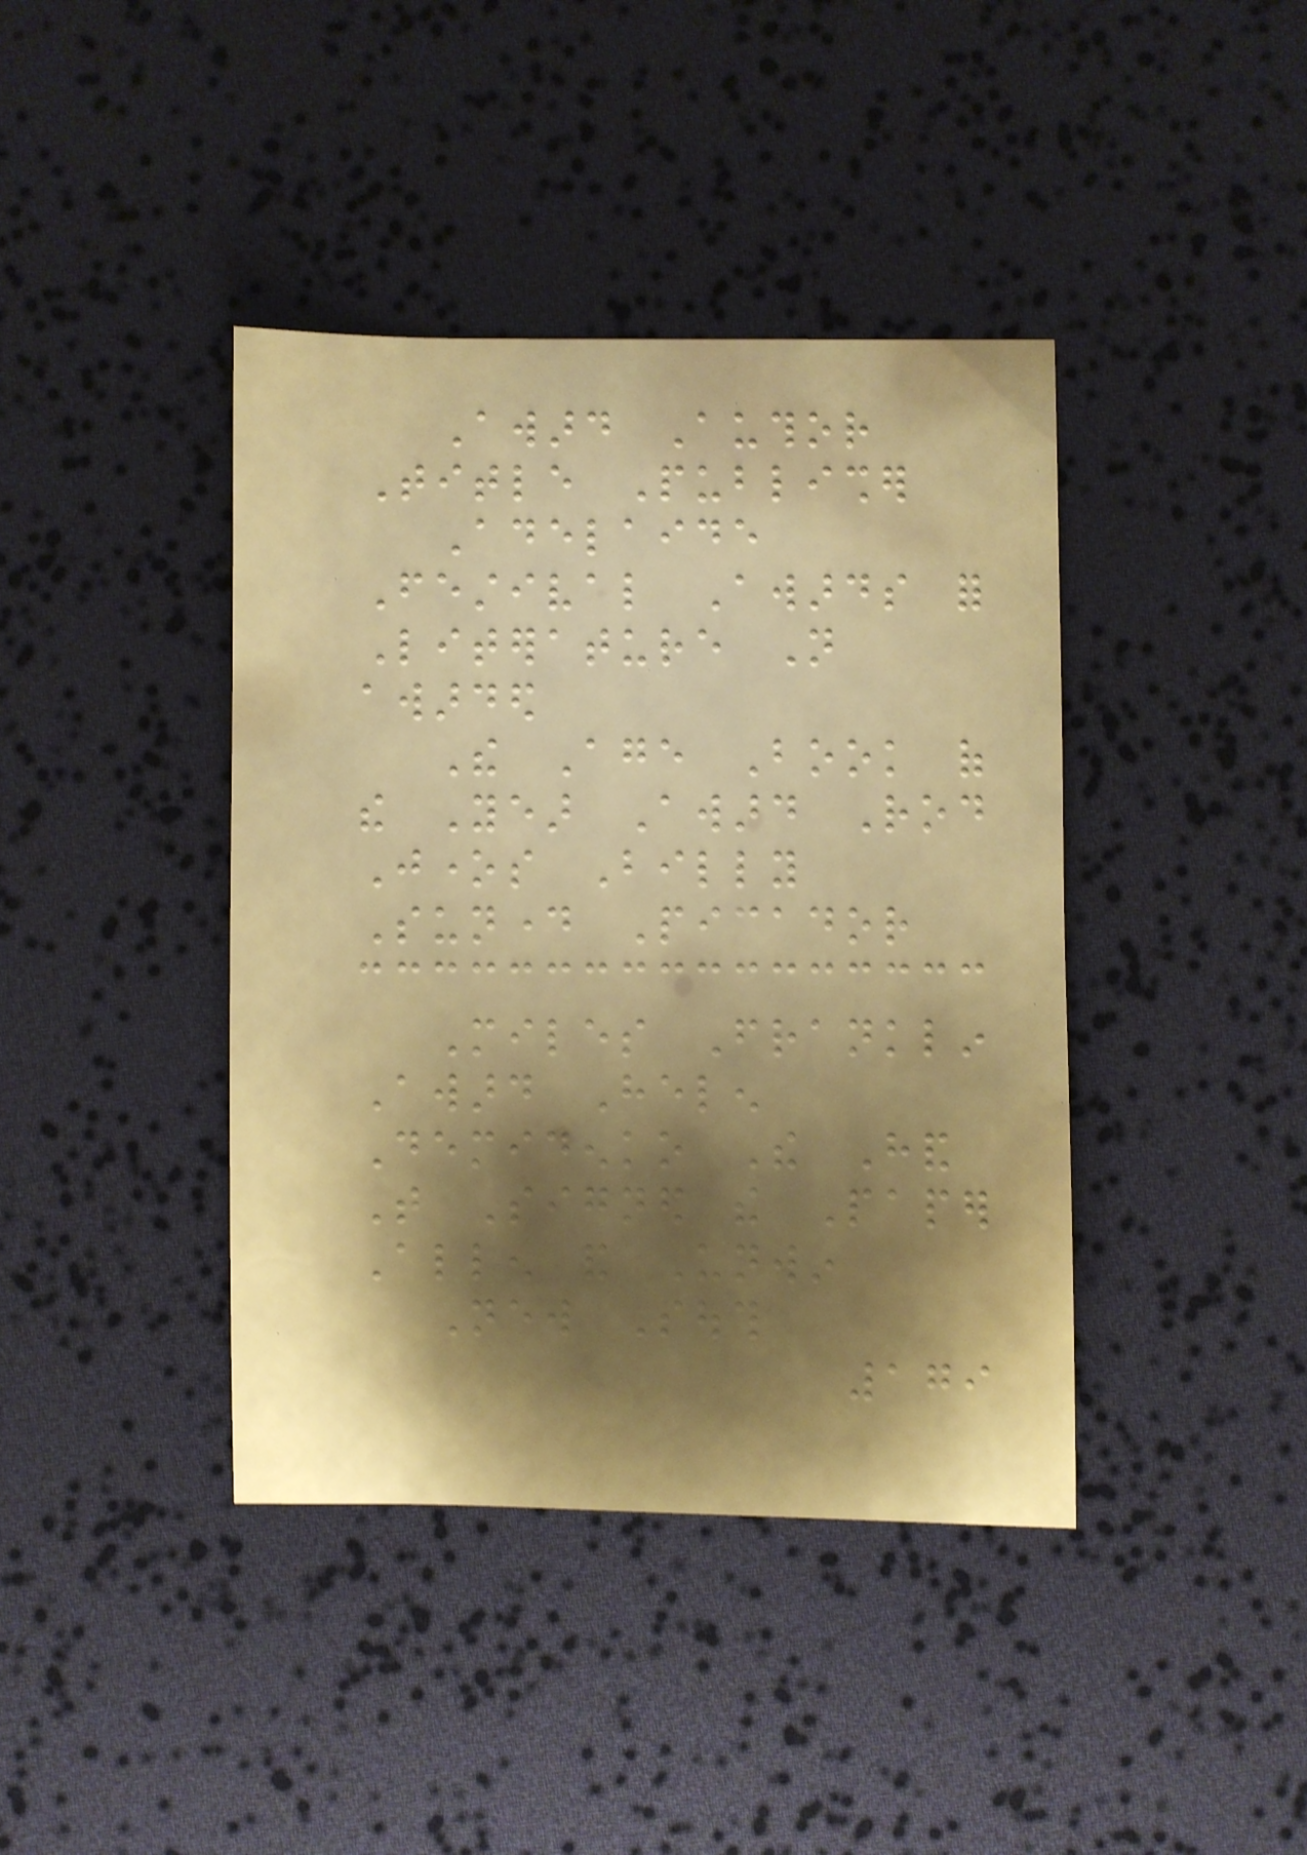Award Author
Title Publisher
Adelaide
Festival Awards for
Literature Not
awarded
The Age Book of
the Year Award Rod
Jones Billy
Sunday Picador
Miles Franklin
Award Helen
Demidenko The Hand
That Signed the Paper
Allen and Unwin
New South
179
